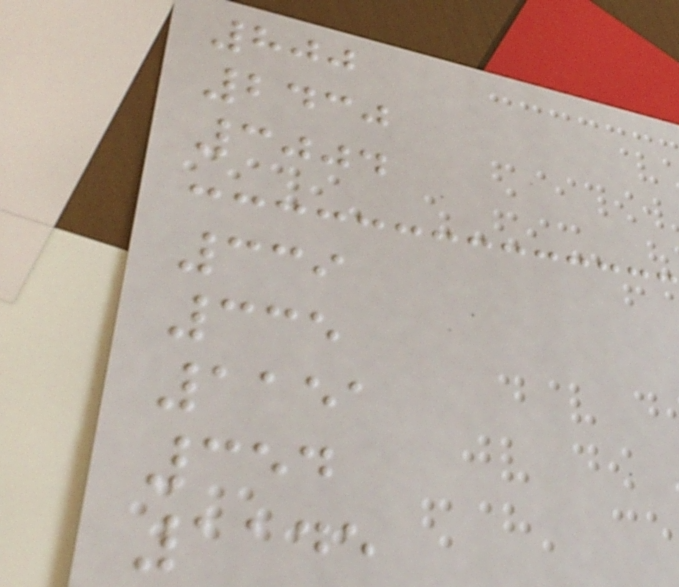800
2430
3004
339
335
1151
354
1145
